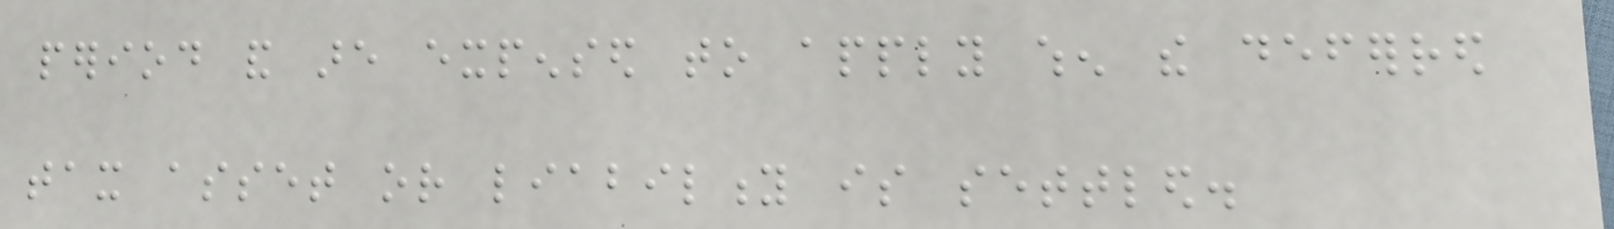period and are expensed to apply when the deferred
tax asset or liability is settled.
